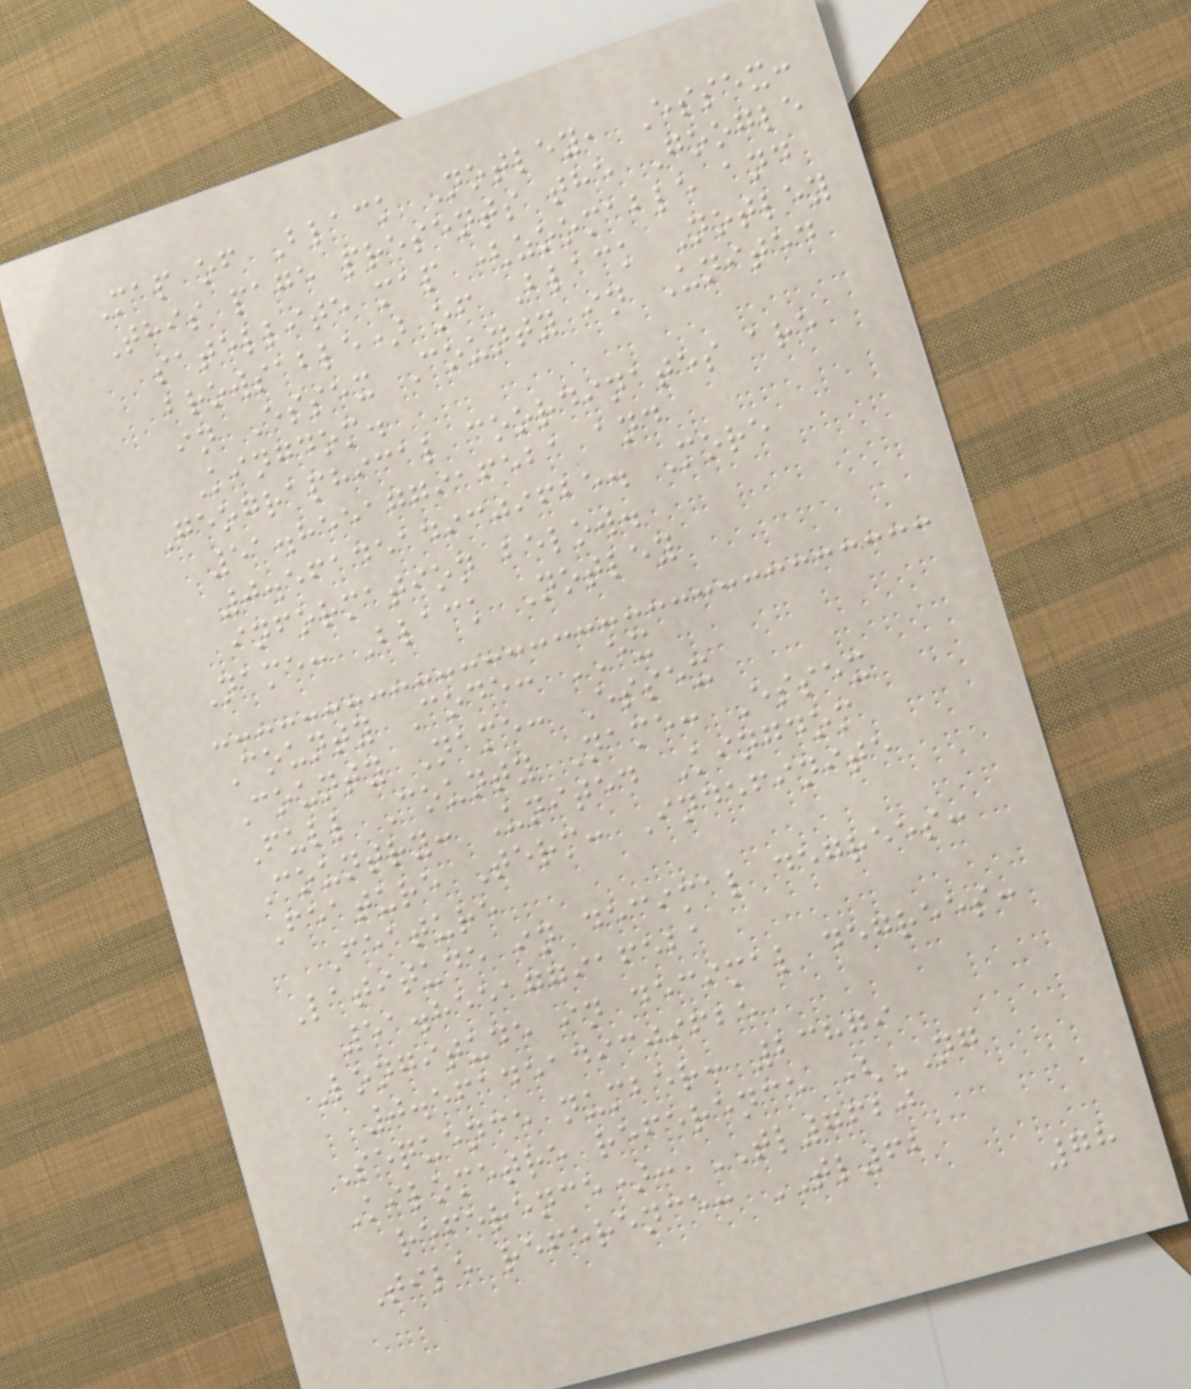Map of Black Notley, Essex:
This page presents the Google
satellite map (zoomable and
browsable) of Black Notley
in Essex County in United
Kingdom.
Geographical coordinates are
51.855177916521 and
0.56145149309625. More
information below.
Name: Black Notley
County Code: EX
County Name: Essex
Full County Name: Essex
Country: United Kingdom
Feature Term: Indefinite
Feature
Latitude in decimal degrees:
51.855177916521
Longitude in decimal degrees:
0.56145149309625
Sequence number: 23879
Kilometre reference (NG
reference): TL7620
Tile reference: TL62
78
